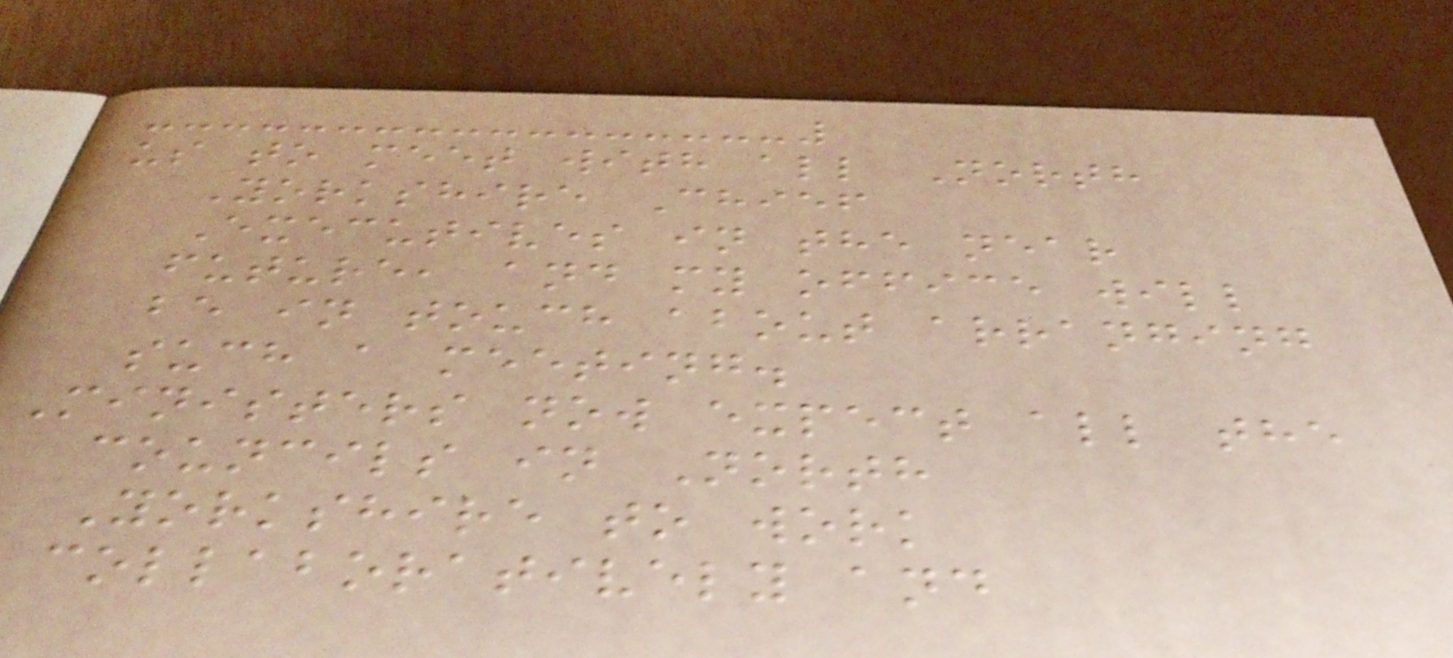us to meet with all North
Yorkshire Chief
Executives in the near
future, and my office will
be in touch about arranging
such a meeting.
Ministers now expect all the
councils in North
Yorkshire to work
collaboratively and
